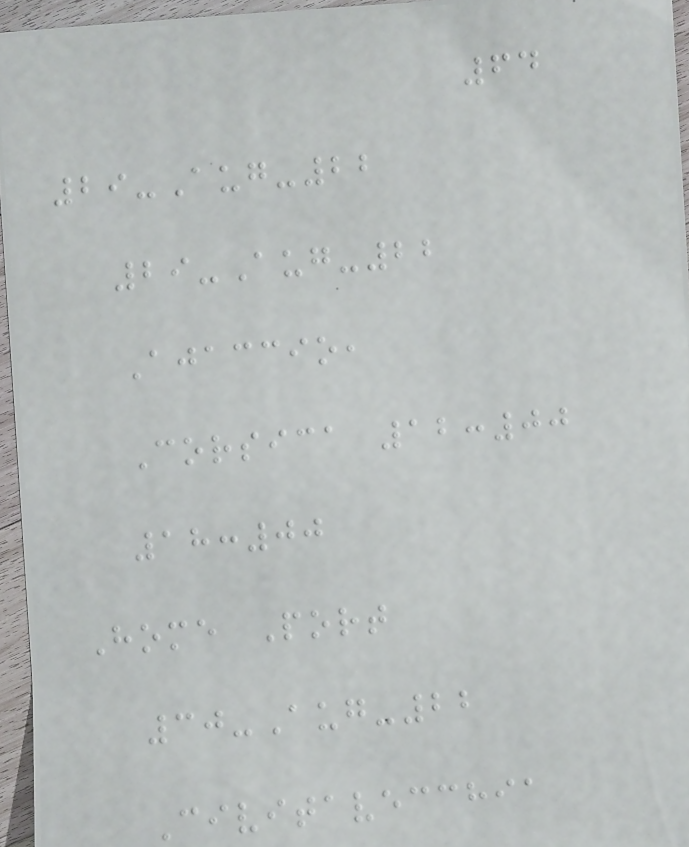64
29-Aug-22
29-Aug-22
Ajaccio,
Corsica 12:00
18:00
Home Port
30-Aug-22
Civitavecchia
